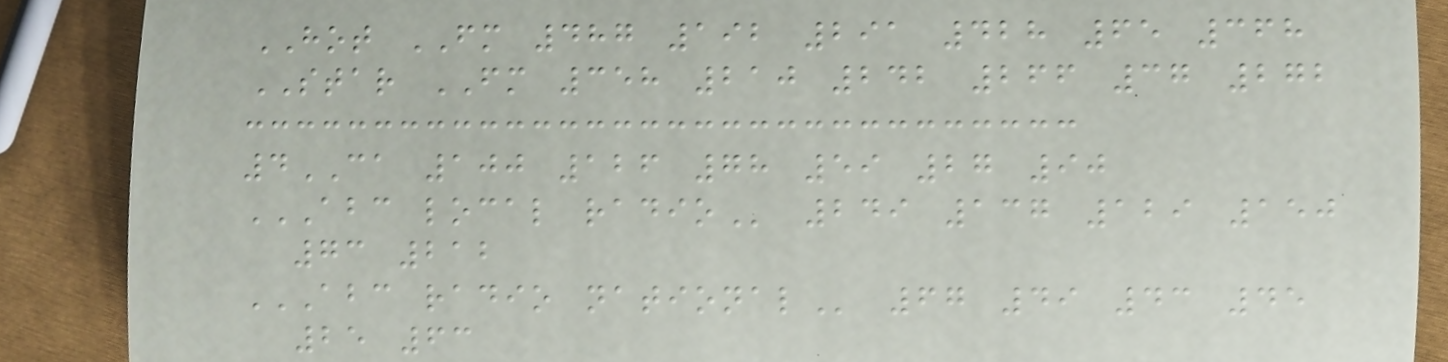HOT FM 487 192 291 428 65 368
STAR FM 358 210 242 266 37 272
4CA 100 126 78 59 27 90
ABC LOCAL RADIO 249 137 129 150
73 212
ABC RADIO NATIONAL 67 49 43 45
25 63
